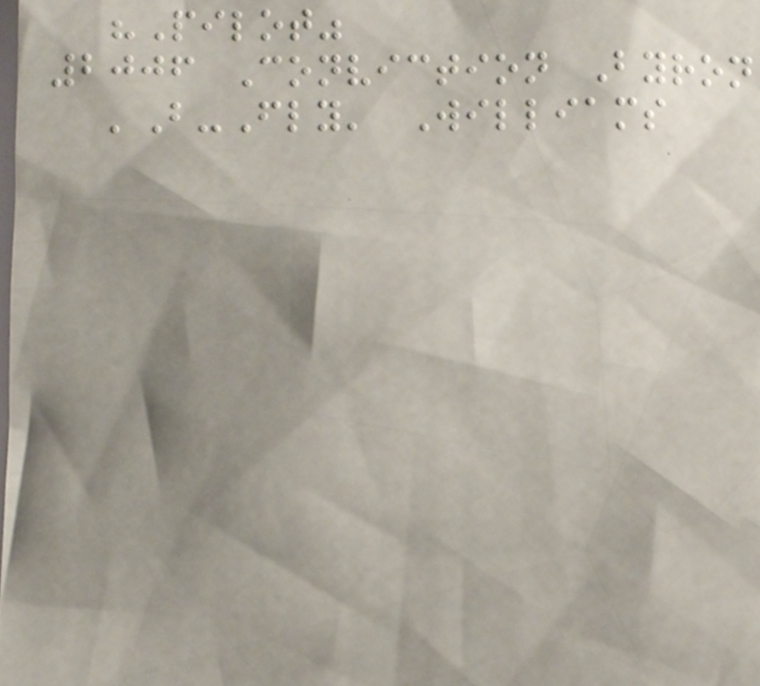"Pilot"
2006 Conviction Byron
'B-Fly' Williams
